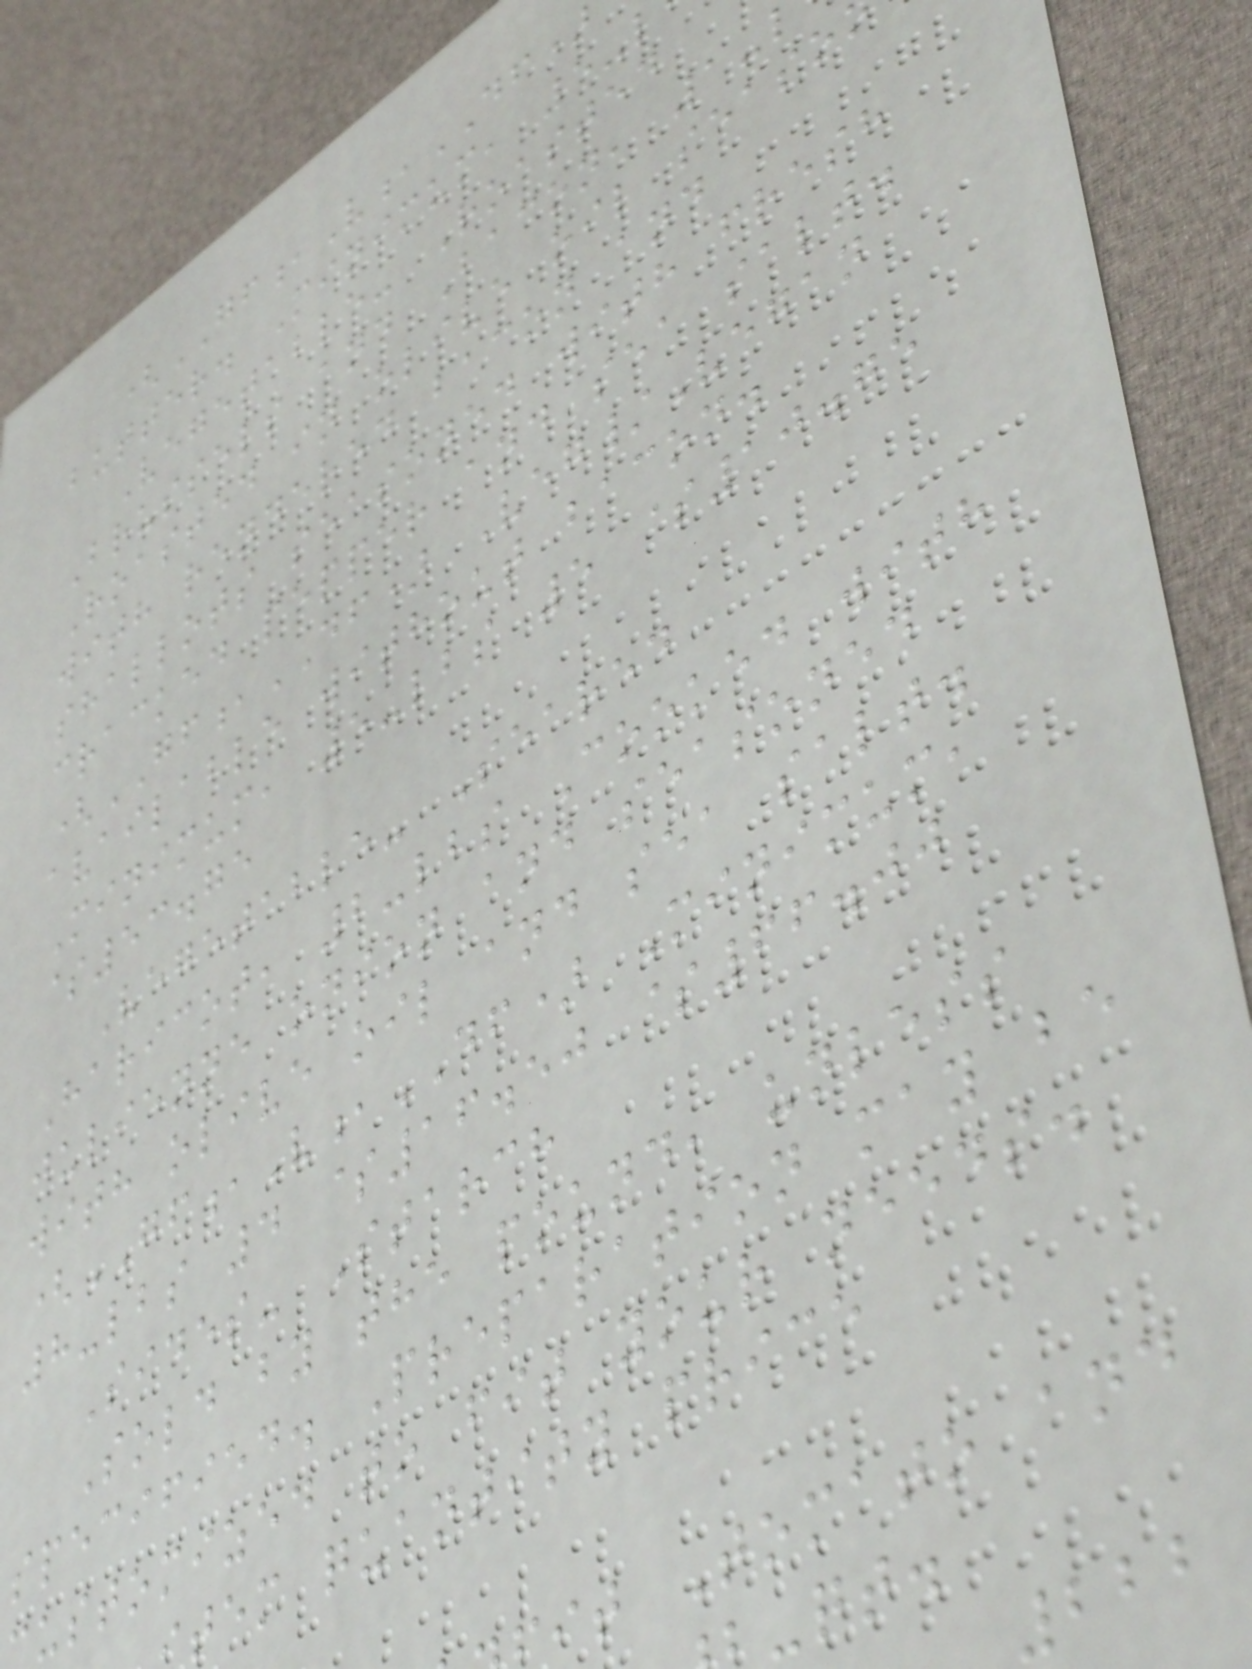(GF,V,DF)
butter. Minimum, 5-l
Vegetable- Roasted
Brussels and Bacon, 1-
Roasted in olive oil seaso
with rendered bacon and
shallots seasoned with fresh
cracked pepper and sea salt.
(GF,DF) Veg/Vegan
available without bacon.
Minimum, 5-lbs 5 $10.75
$53.75
Vegetable- Seared
Haricot, 2-lbs Cooked with
julienne onion and seasoned
with olive oil and sea salt.
(GF,V,DF) Minimum,
8-lbs 4 $16.50 $66.00
Sides- Starch
Sold by the pound, unless
specified. Preparation may be
ustomized to fit your needs.
tem quantity price
it Tomato and
222
